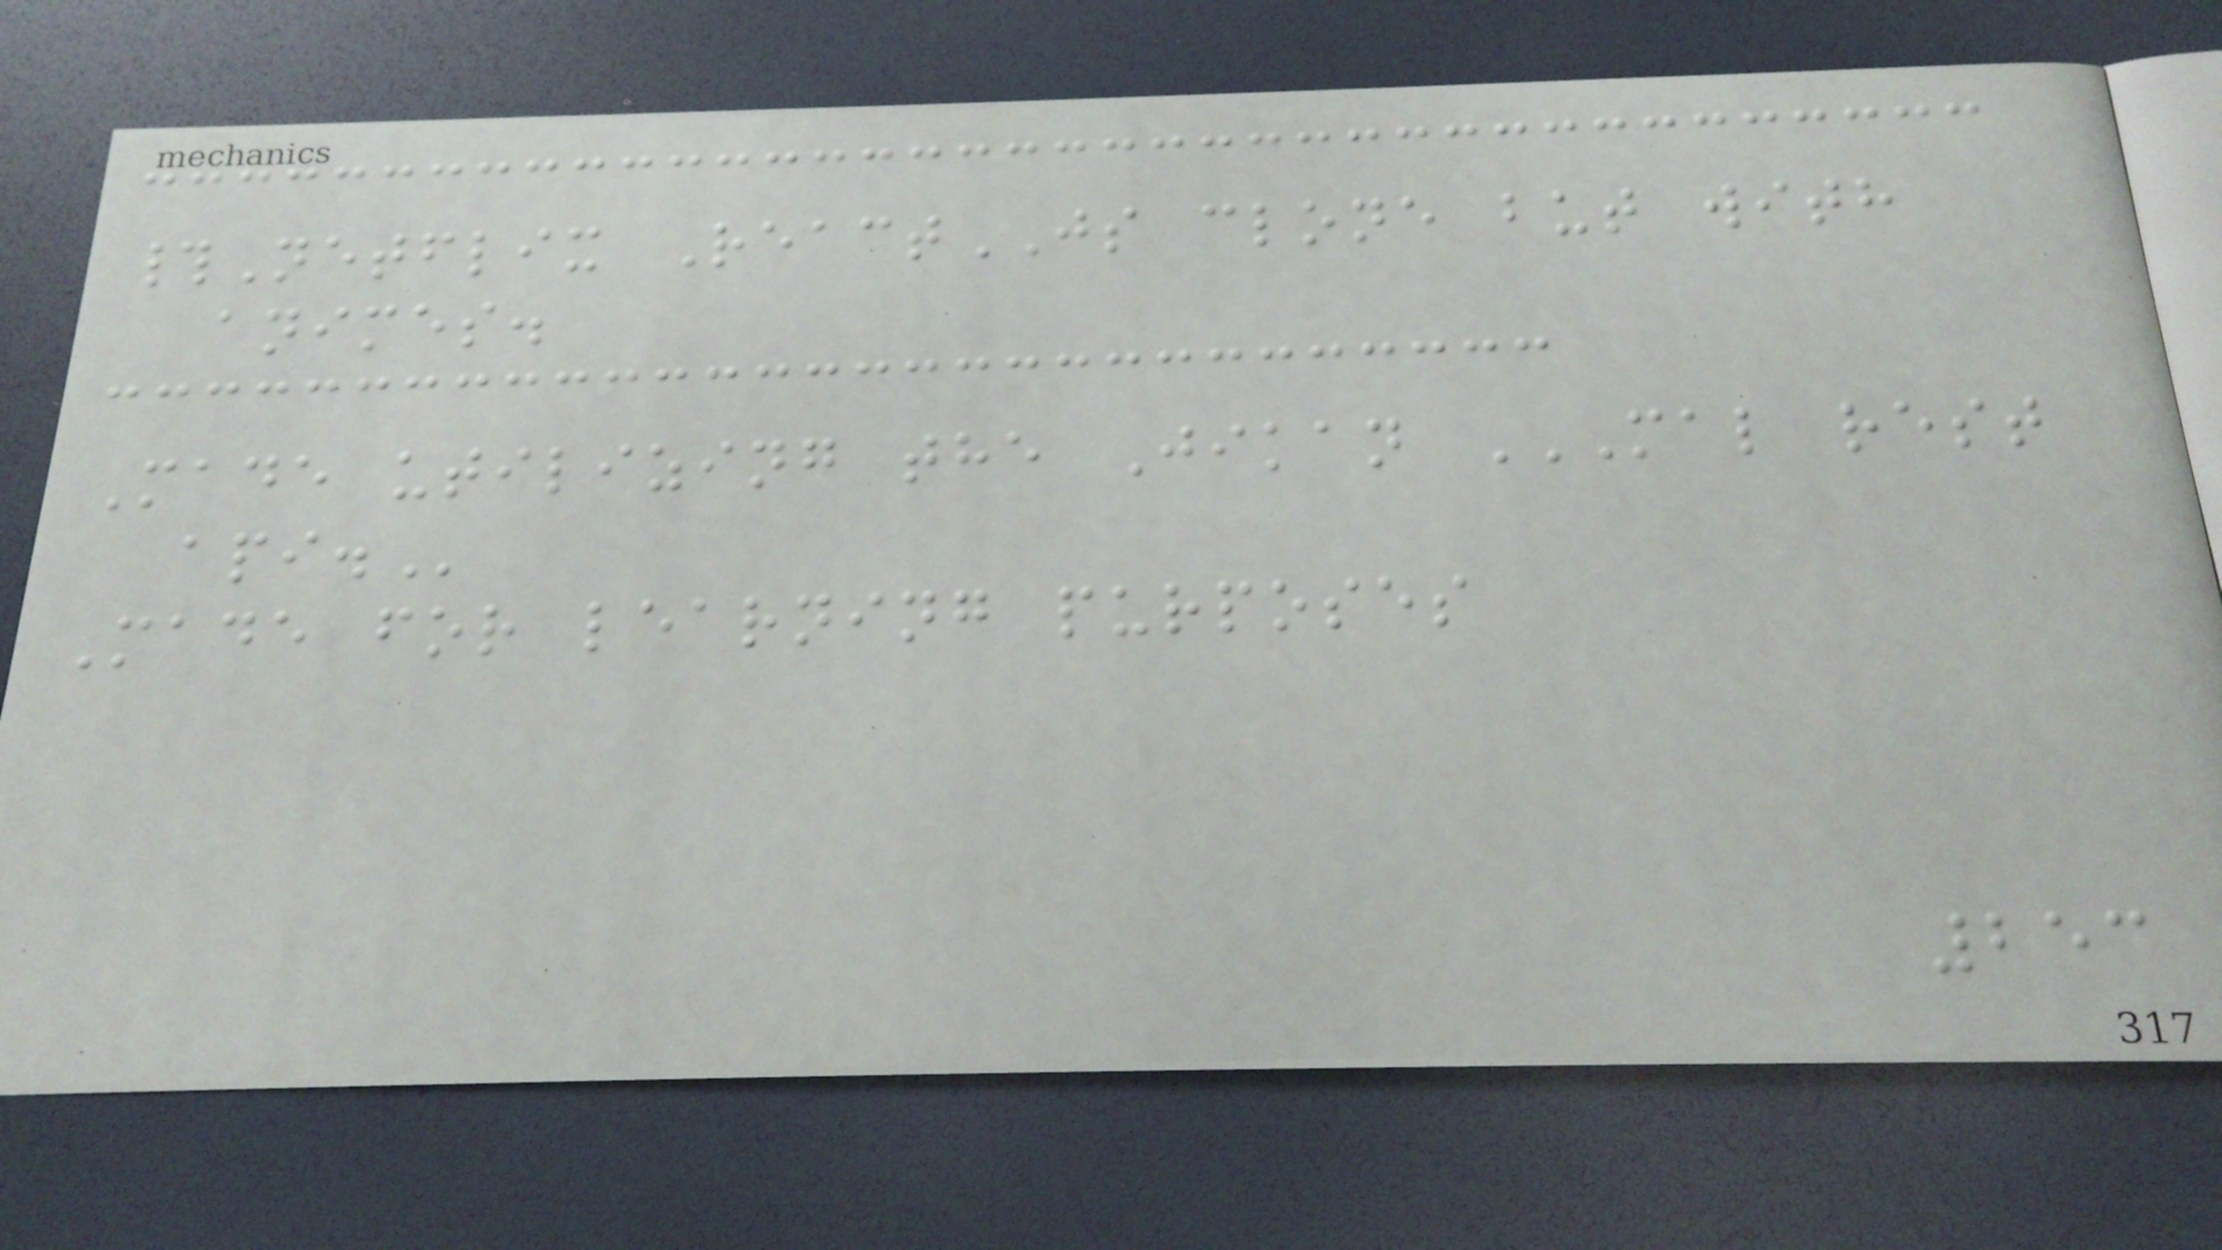#Netflix ReactJS clone but with
animes.
Made utilizing the Jikan MAL REST
API.
Made for learning purposes
253
